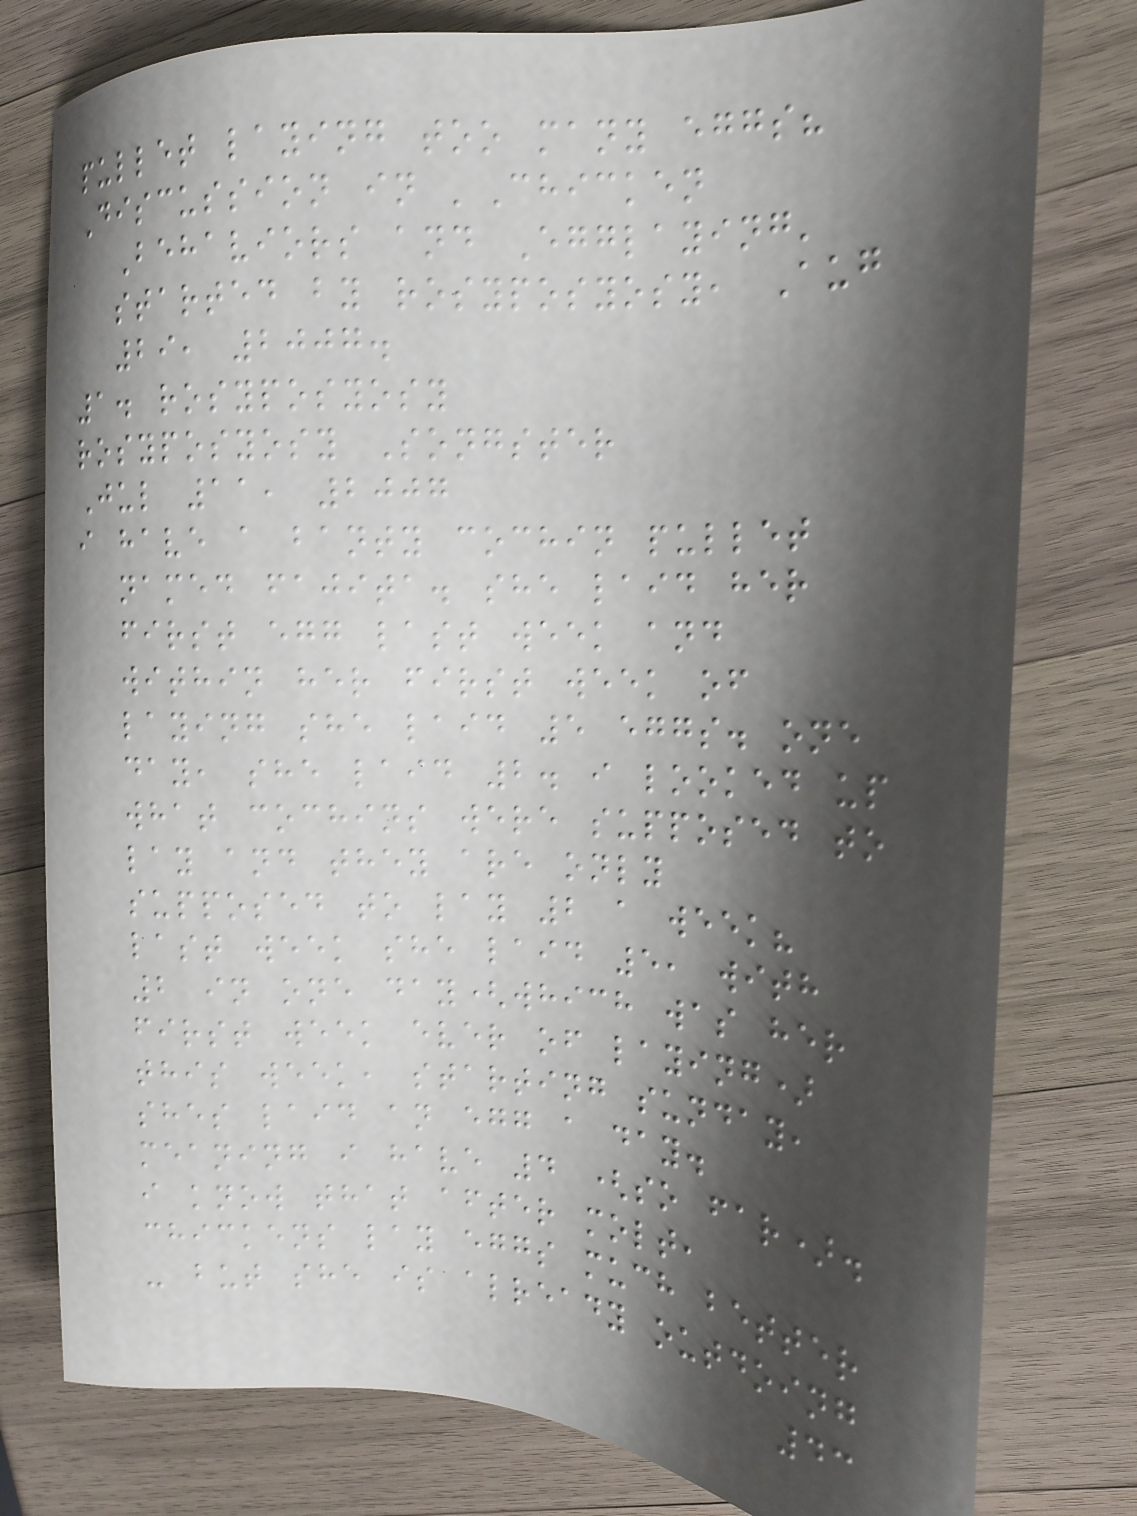pullet laying too many eggs?
Discussion in 'Chicken
Behaviors and Egglaying'
started by rosyposyosy, Aug
29, 2007.
1. rosyposyosy
rosyposyosy Songster
Jul 11, 2007
i have a banty cochin pullet
named fajita. she laid her
first egg last week and
within her first week of
laying she laid 5 eggs. one
day, she laid 2. i looked up
what cochins were supposed to
lay and they are only
supposed to lay 2 a week?
last week she laid 5, with
2 in one day(which was her
first week ever of laying)
this week, starting sunday,
shes laid an egg a day.
meaning i have 4 (so far).
i know that after molt,
chickens lay eggs much better
- but she is already outdoing
43
